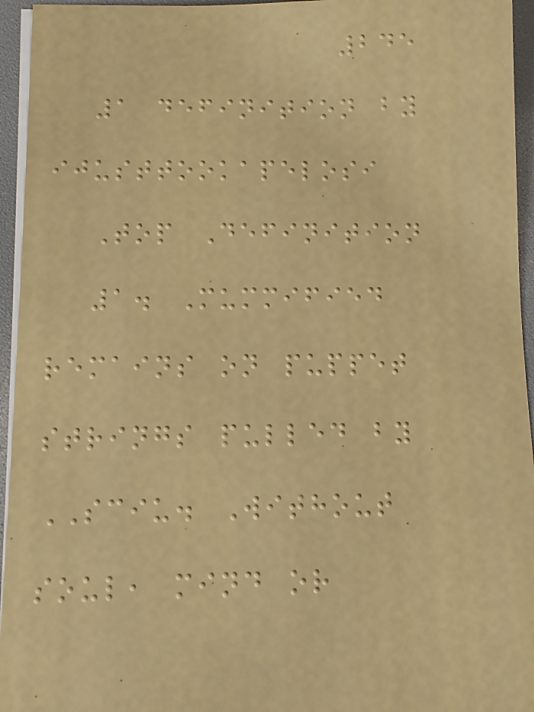245
1 definition by
ijusttookapelosi
Top Definition
1. Mummified
remains on puppet
strings pulled by
SCIU. Without
soul, mind or
